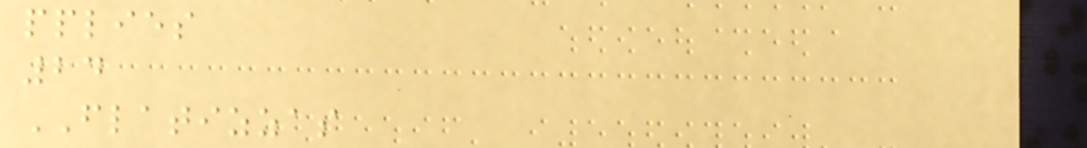pplies
24
FLATIZZAS
